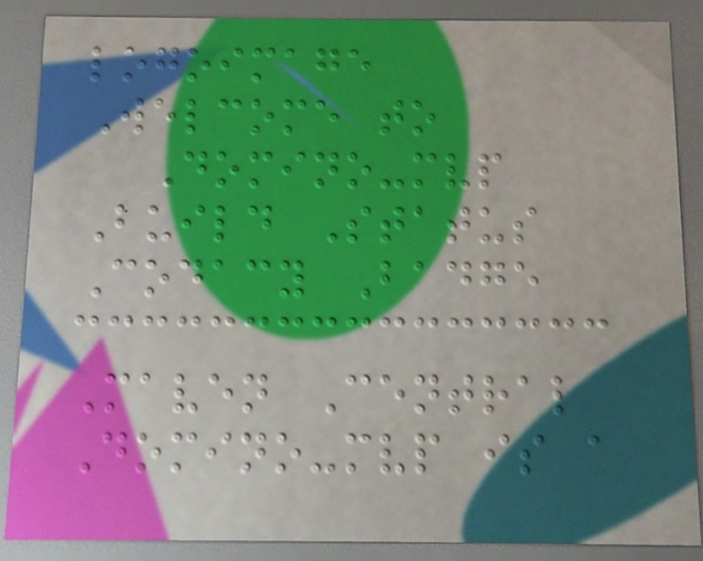logoimage
Welcome to
Domino-mvp
Build Status
Codacy Badge
Maven Central
Domino-mvp is a
